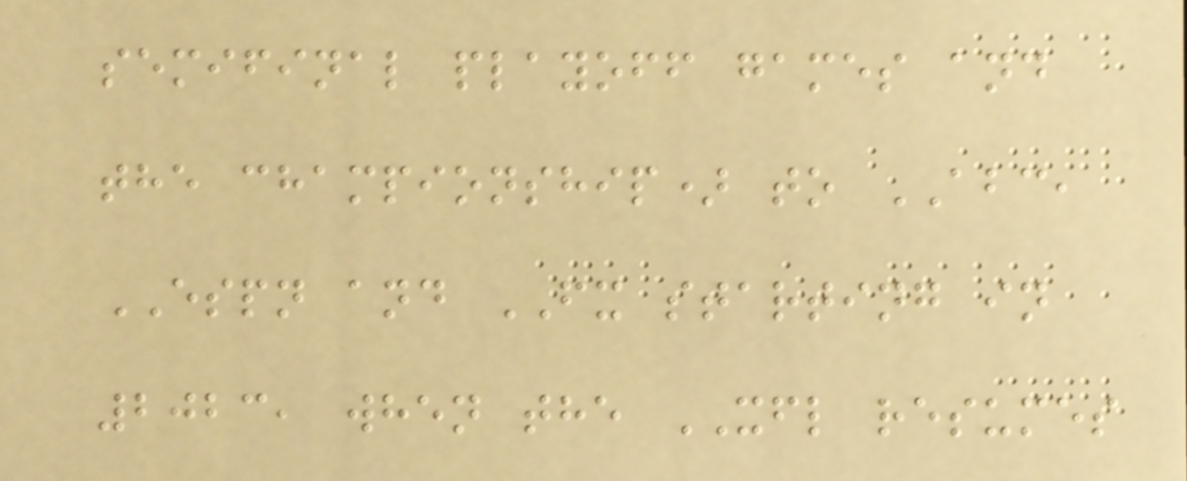semifinal playoff games and
the championship) to ABC,
ESPN and FX starting in
2023, when the XFL resumes
